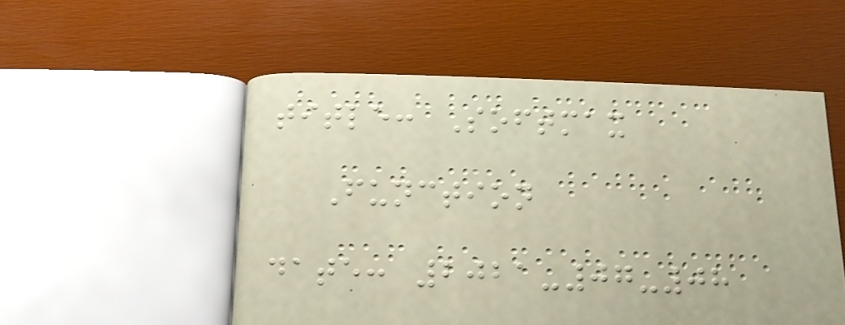title: Softmax
Function
date: 2021-07-08
